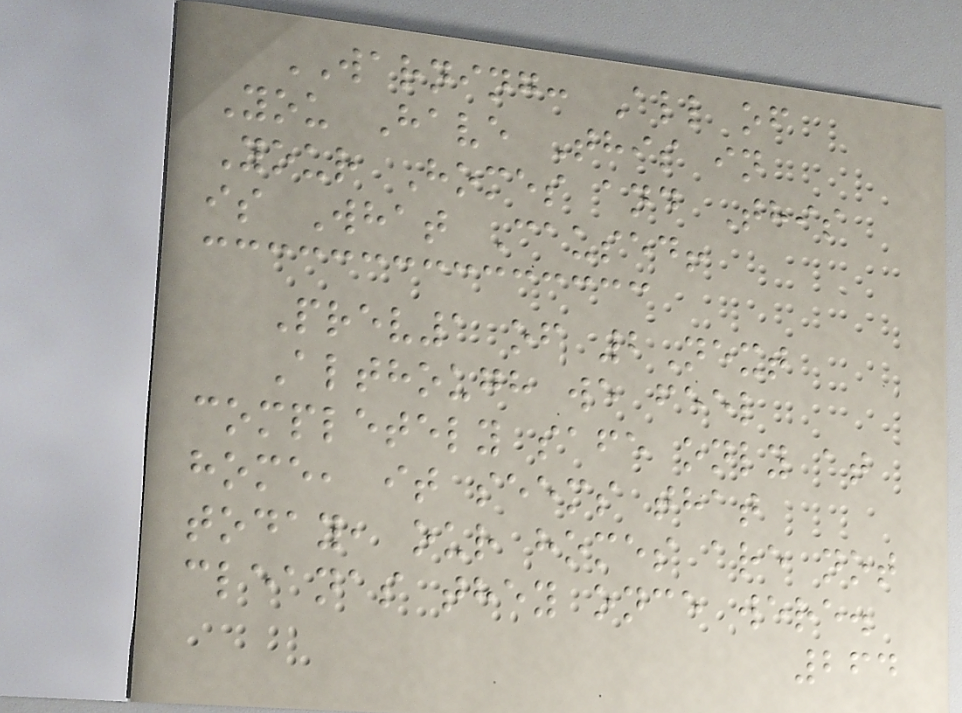WARNING: All of
You Have This in
Your Homes and This
is What Caused!
Prev1 of 2Next
Although we feel
completely safe only at
home, it seems that
today, our homes are not
cleanas they once were.
264
